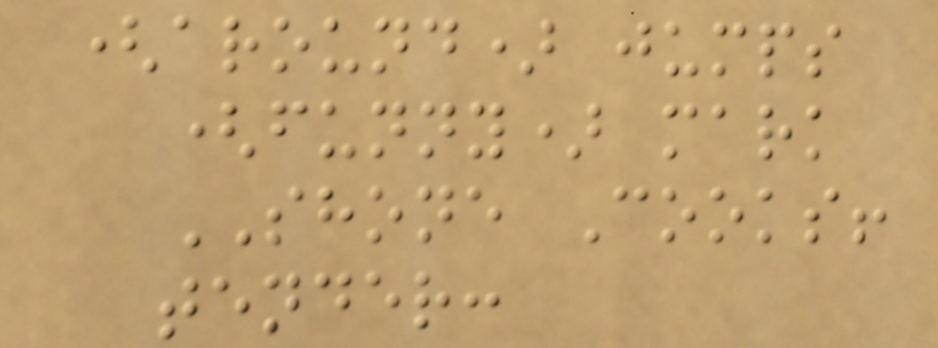(around) jumps
(funny) mark
SHONE Cooks!
tender:
